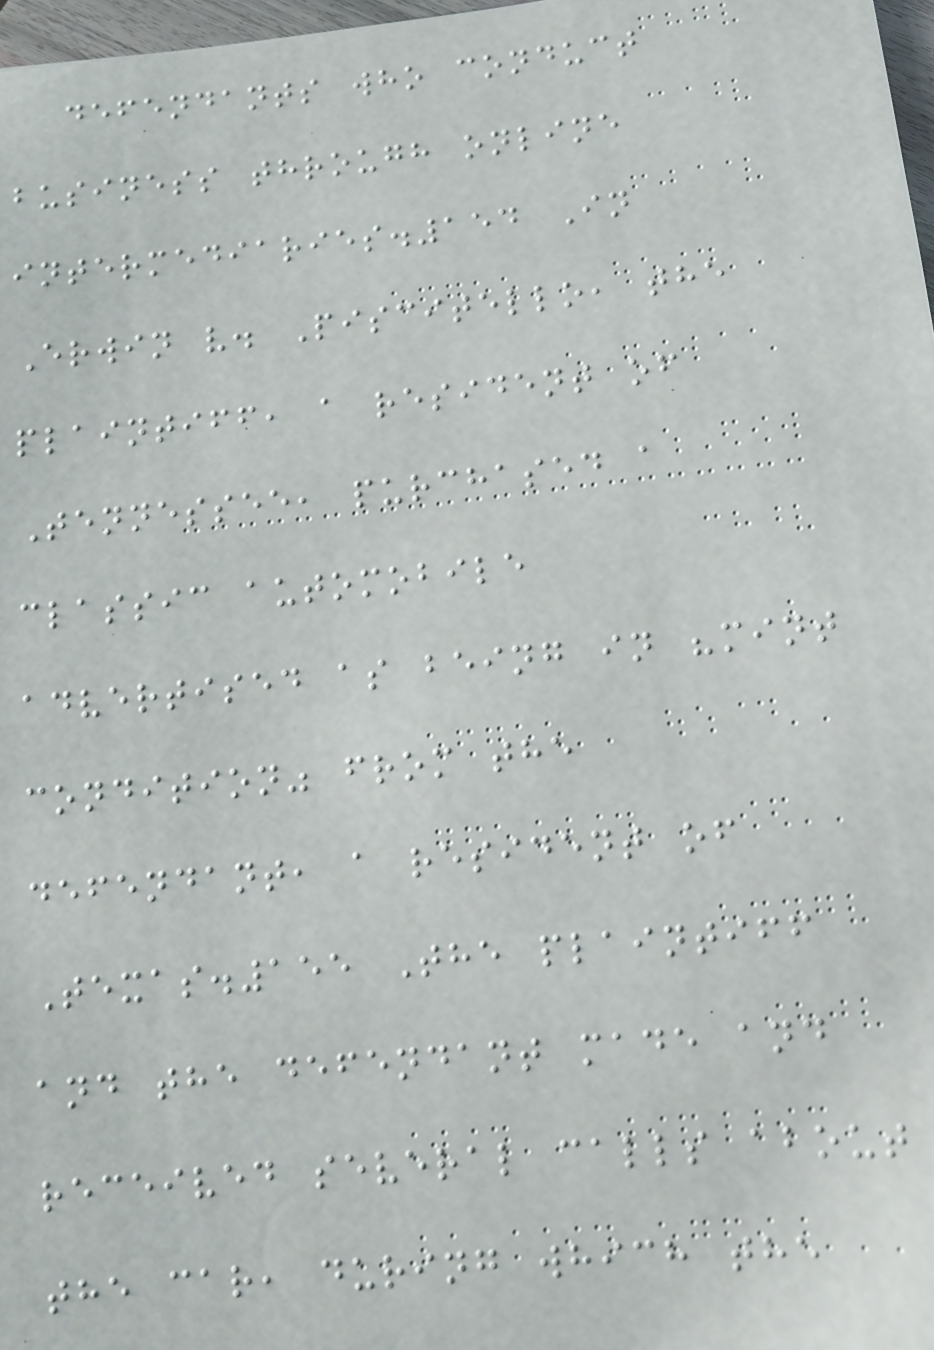defendants who conduct
business through online
intermediaries.154 In
Erwin v. Piscitello, the
plaintiff, a resident of
Tennessee, purchased a
classic automobile
advertised as being in "mint
condition" from the
defendant, a resident of
Texas.155 The plaintiff
and the defendant made and
received several calls about
the car, during which the
